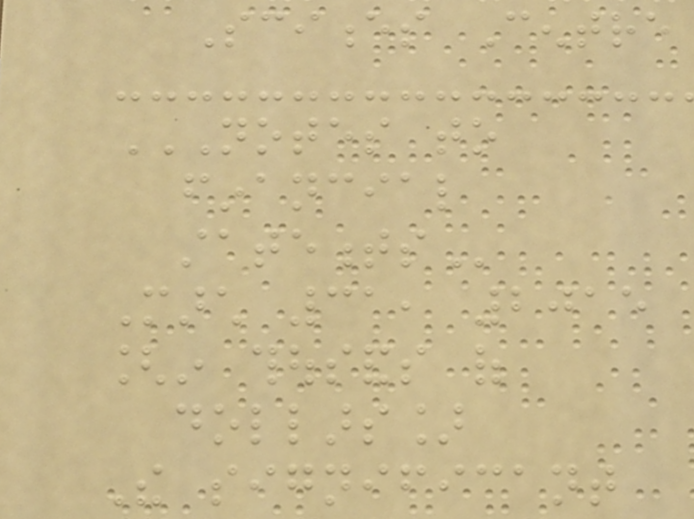Sciences Centre
NOTES TO
FINANCIAL
STATEMENTS
March 31, 2015
[in thousands of
dollars]
The significant
